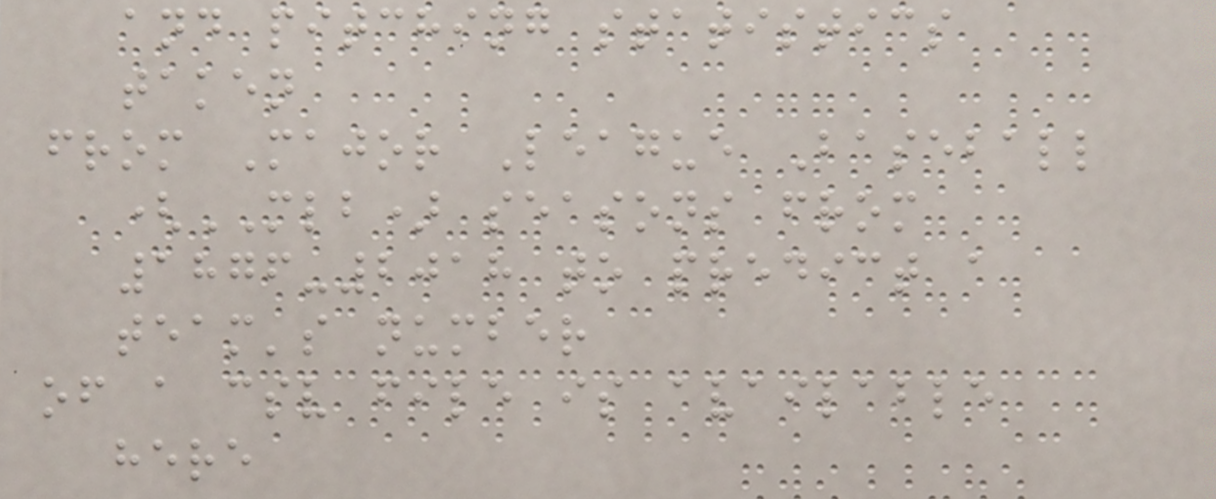and pitching statistics
taken
from Major League Baseball
(MLB) seasons from
1876-2018 to predict a
team's number
of a csv file is available
here
